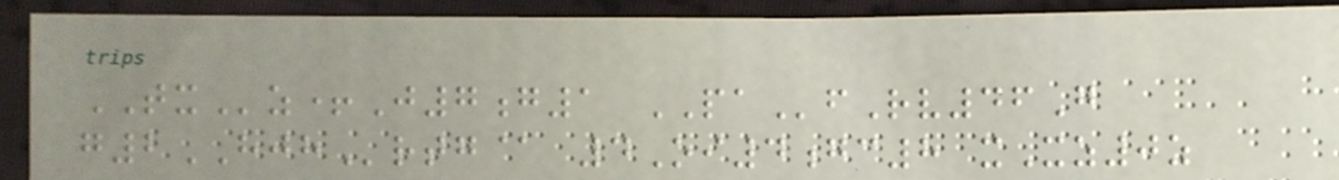TXz+J7g1 PAfRv46G
g2HJHrtg@ 4Oi4gc8 xXz0z
